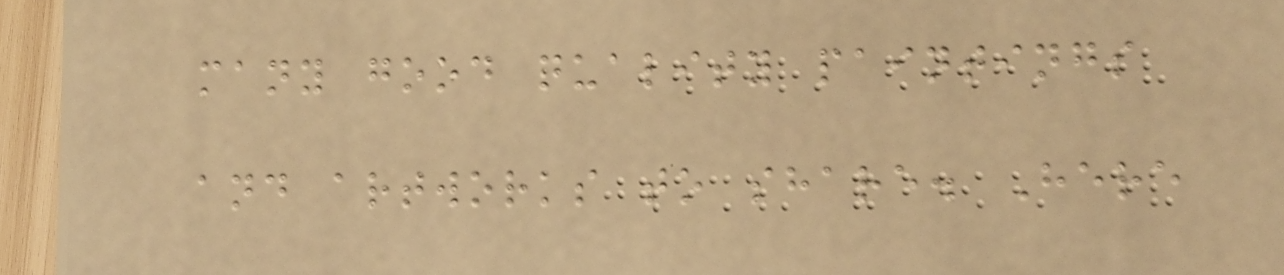many good quality paintings
and artworks to share. Here
